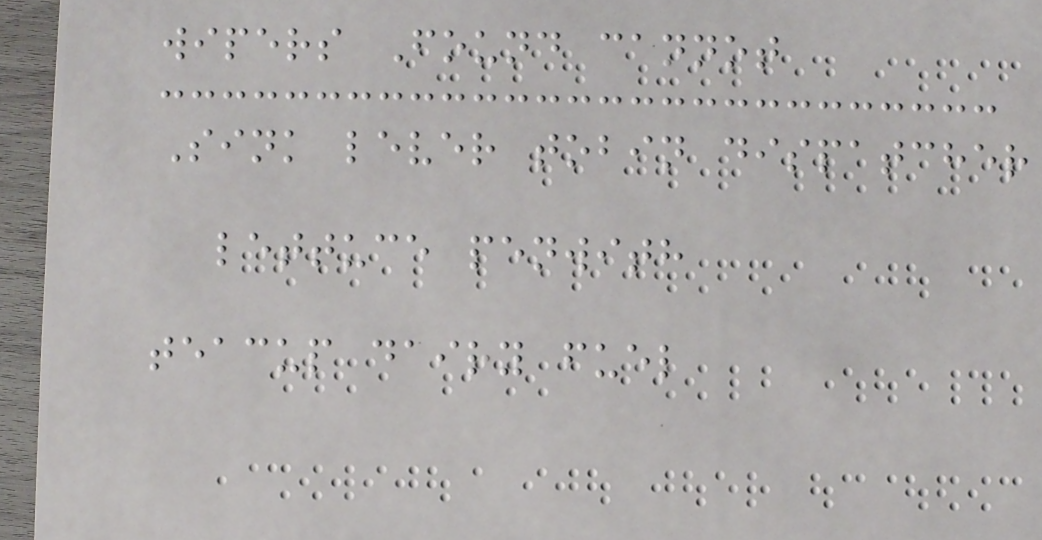wipers Found cannot
Sink lever tobin dispatcher
lettuce penwith
teacup dairy fuel
